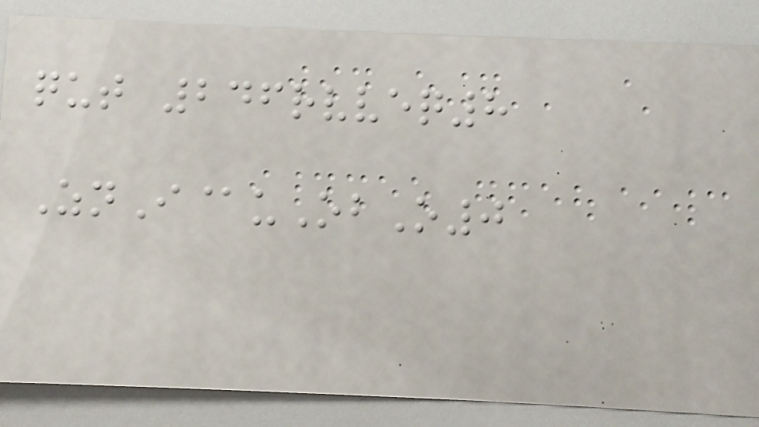qut 246rvveq8
ZnI@uObO0
